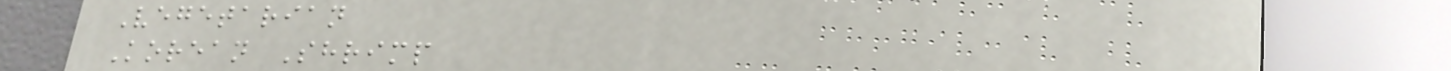Vegetarian
Korean Shrimp
